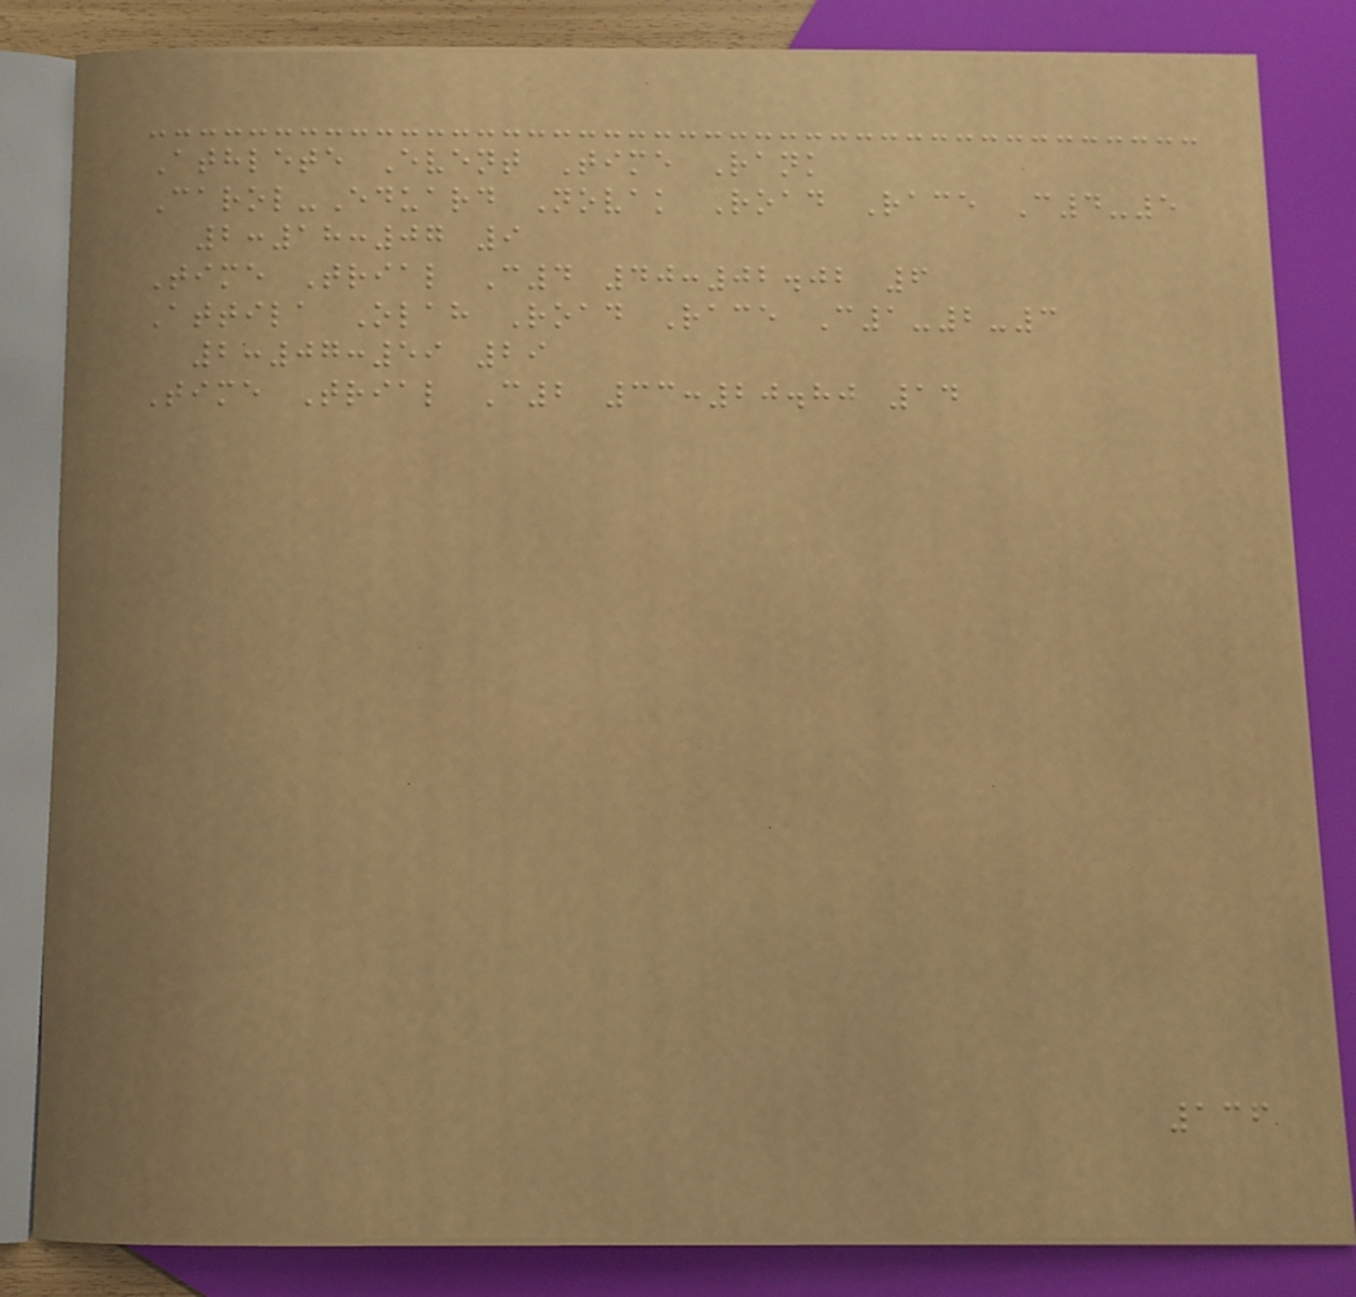Athlete Event Time Rank
Carol-Eduard Novak Road Race C4-5
2:18:07 9
Time Trial C4 40:02.02 6
Attila Olah Road Race C1-2-3
2:07:59 29
Time Trial C2 33:20.80 14
136
